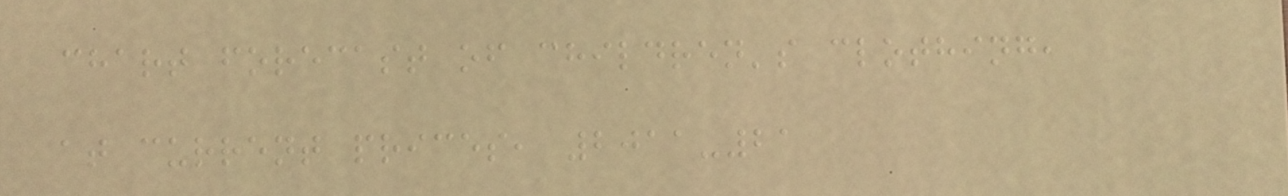chart forecast of children's clothing,
at current prices, 2011-21
